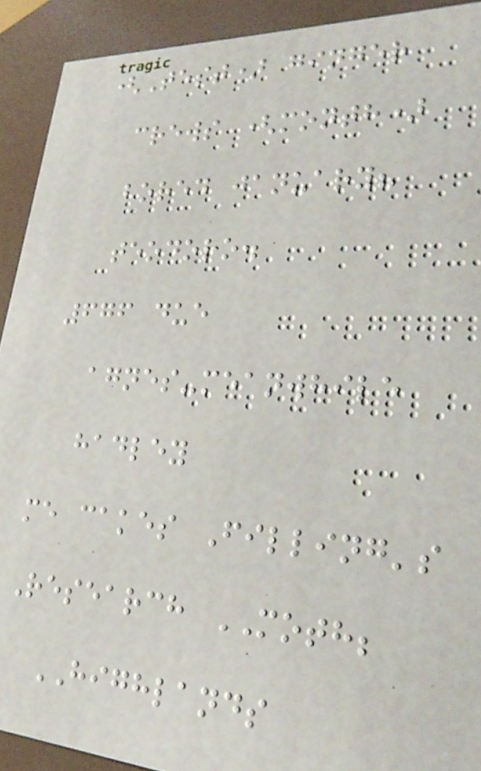(Test) ginger
crews (month)
bored january?
teodoro.
676 due
agnes-meanwhile
hadley
me cakes Filling's
Research MOTH;
HIGHLANDS
